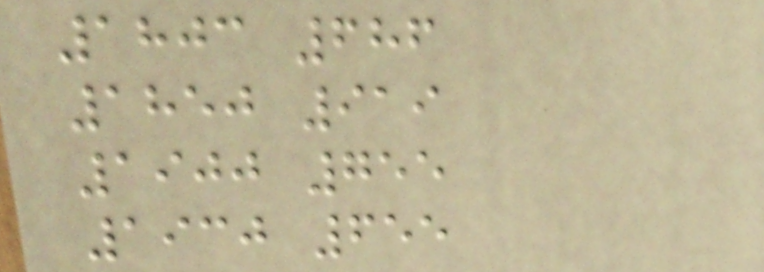1803 686
1850 919
1900 755
1930 655
